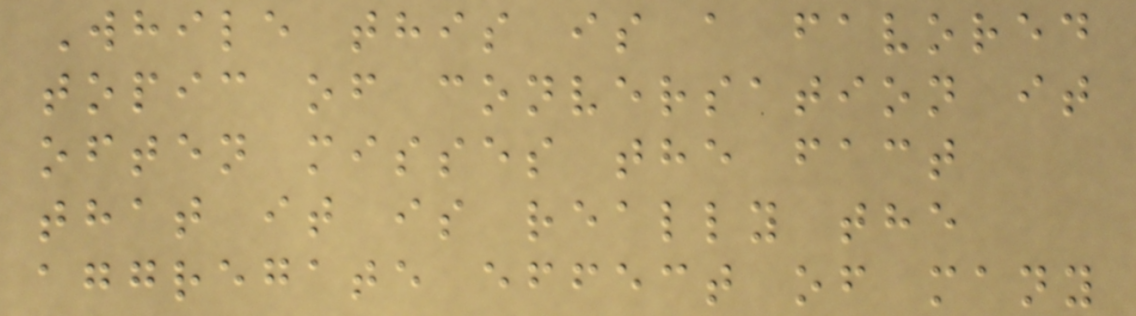While this is a favored
topic of conversation it
often misses the fact
that it is really the
aggregate effect of many
